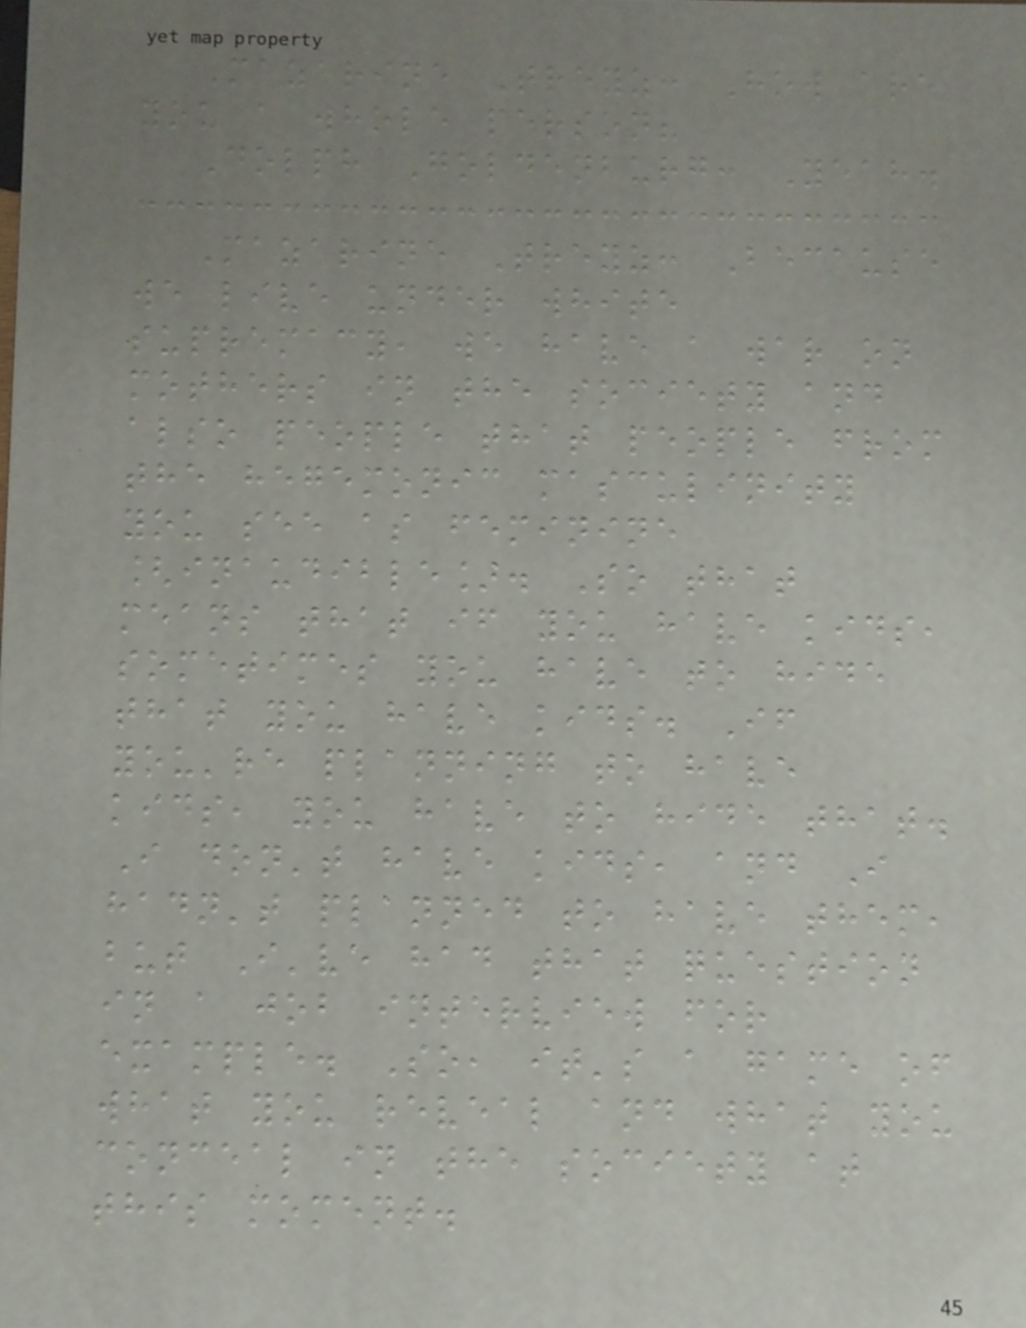Mazarine Treyz: How are
you a whole person?
Dolph Goldenburg: Yeah.
Mazarine Treyz: Because
we live under white
supremacy, we have a war on
mothers in the society and
also people that people from
the hegemonic masculinity
you see as feminine
[inaudible]. So that
means that if you have kids,
sometimes you have to hide
that you have kids. If
you're planning to have
kids, you have to hide that.
I don't have kids, and I
hadn't planned to have them,
but I've had that question
in a job interview for
example. So, it's a game of
what you reveal and what you
conceal in the society at
this moment.
